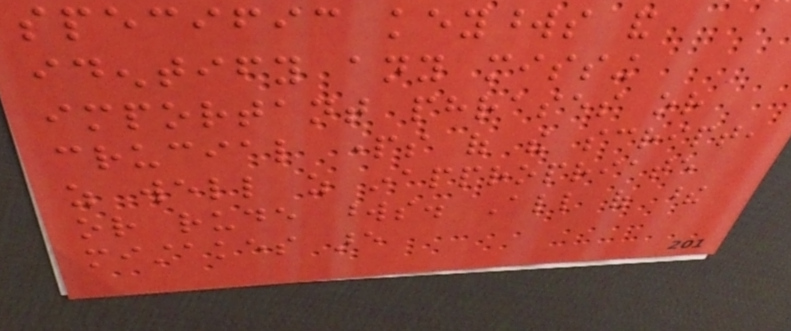specific keywords and
identify any missing
important phrases or
crucial parts of the script,
as well as inappropriate
or rude words. All of these
mistakes are
